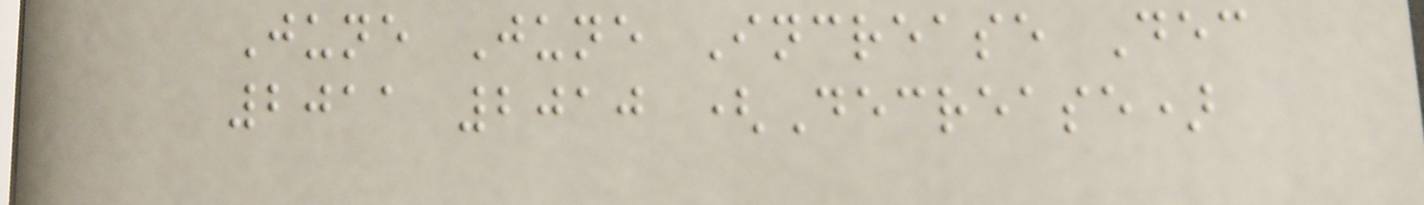June June Increase Dec
2011 2010 (Decrease)
